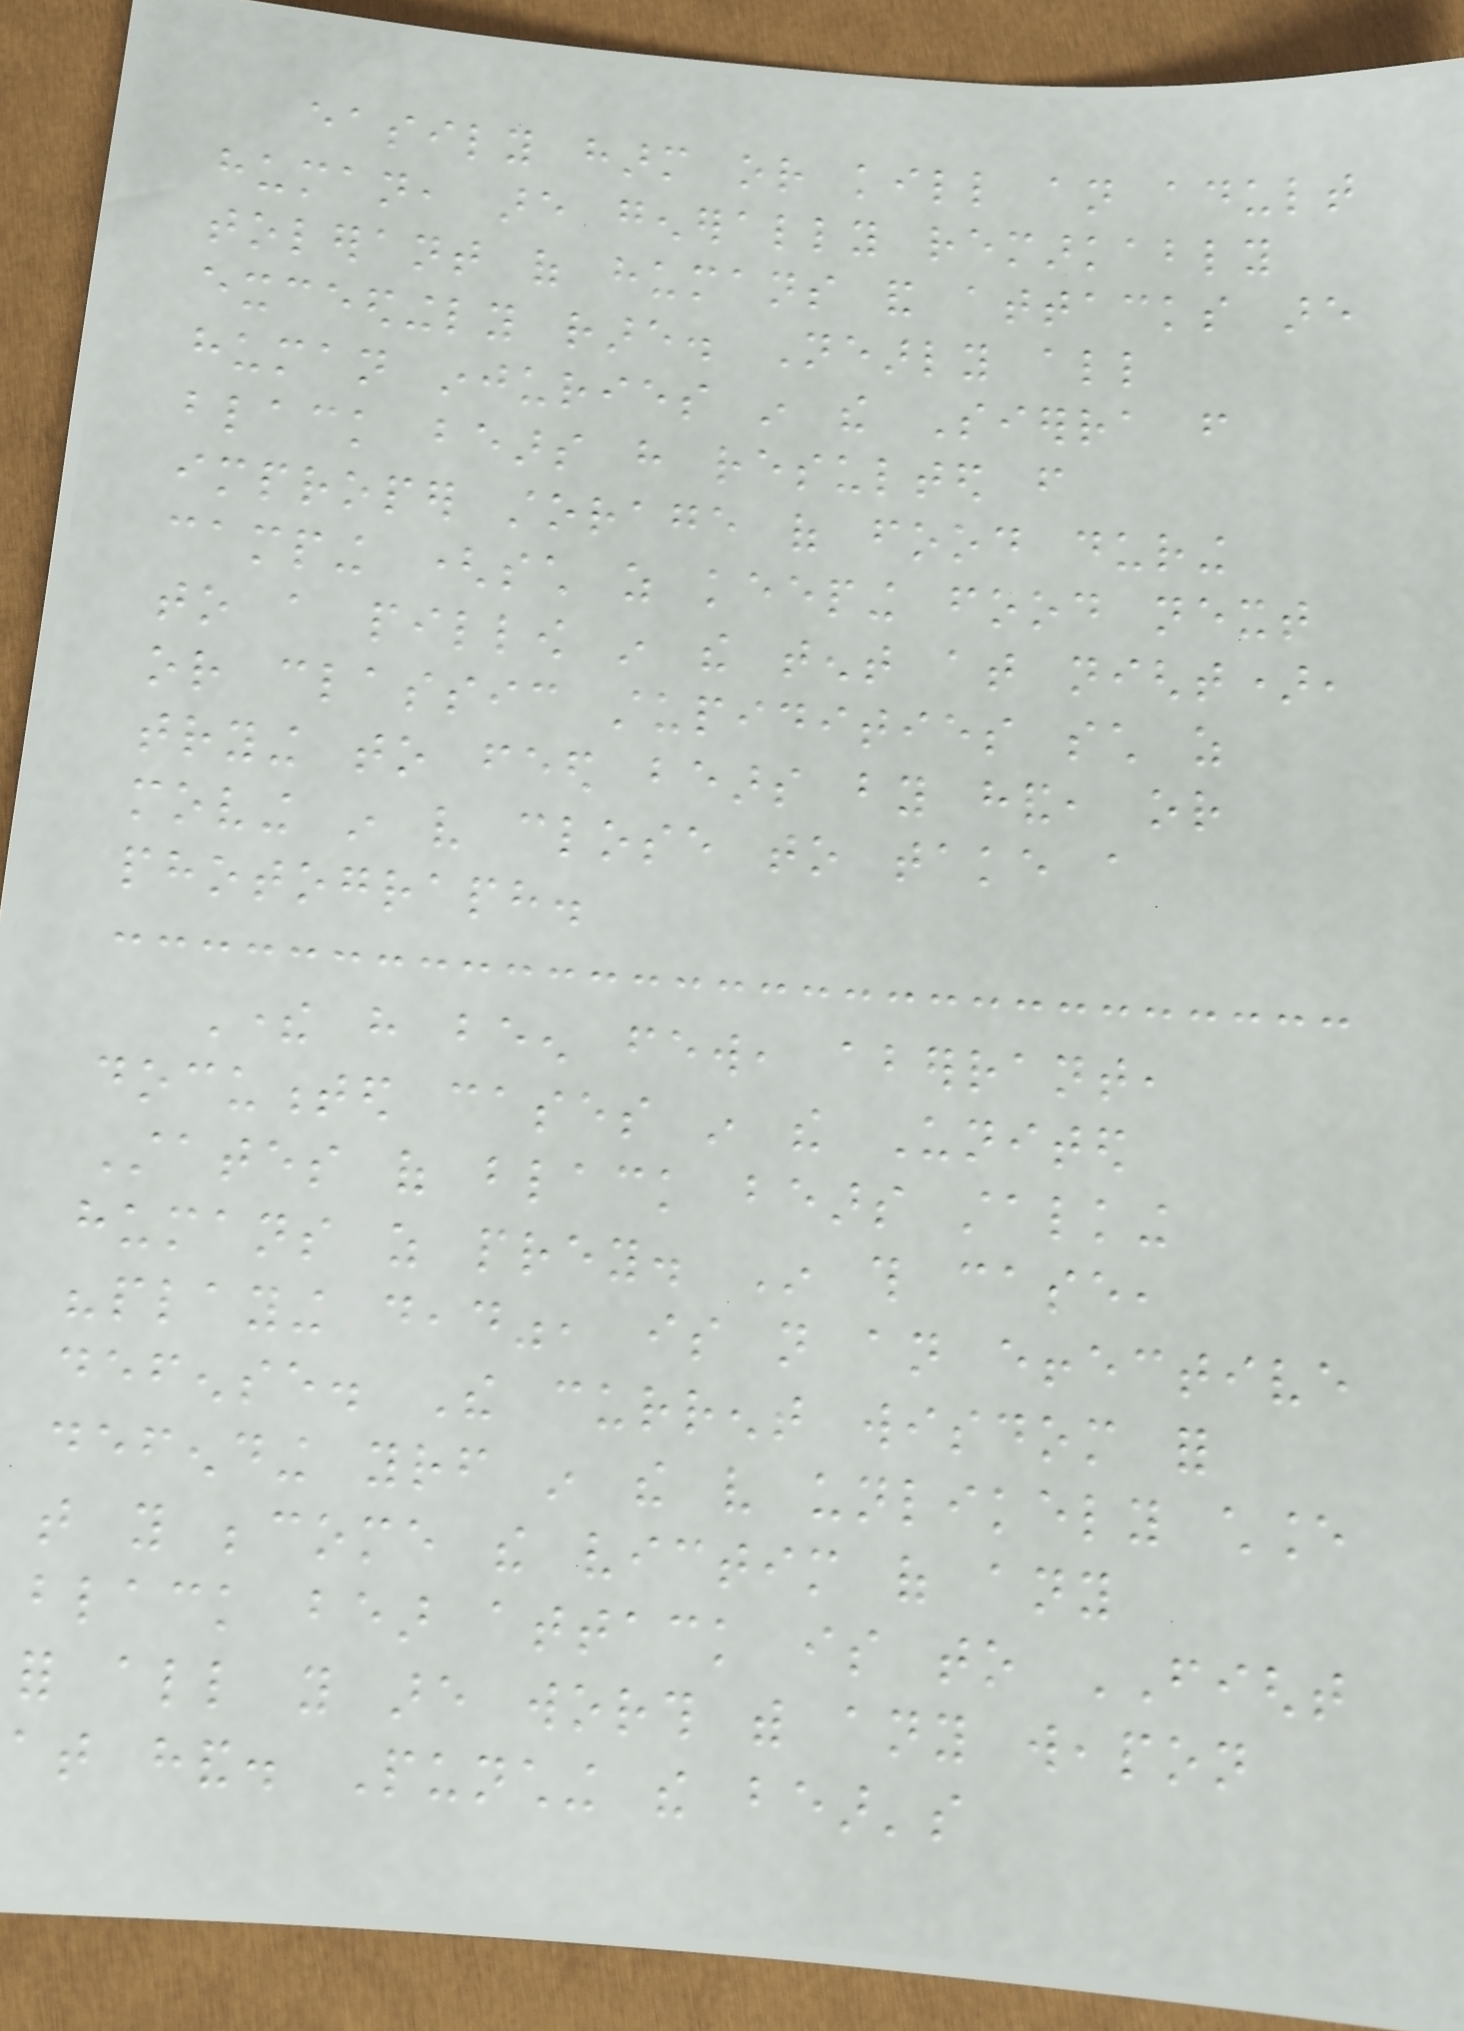easily harm or kill an adult
human, are generally remarkably
tolerant of humans and attacks are
exceedingly rare. Nearly all
human injuries in the Sierra from
black bears have resulted from
improper storage of food during
camping (such as keeping food next
to a pillow in the tent at night),
or classic stupidities such as
trying to feed bears by hand, or
moving in very close to take a
photograph.
There have been few, aberrant,
documented cases in the United
States of black bears stalking
humans as prey. In this case,
"playing dead", is not an effective
defense. The current wisdom for
defending yourself in the very unlikely chance
that you become the victim of any
black bear attack is to FIGHT
for all you are worth with any weapon
at hand. Punching the bear's
